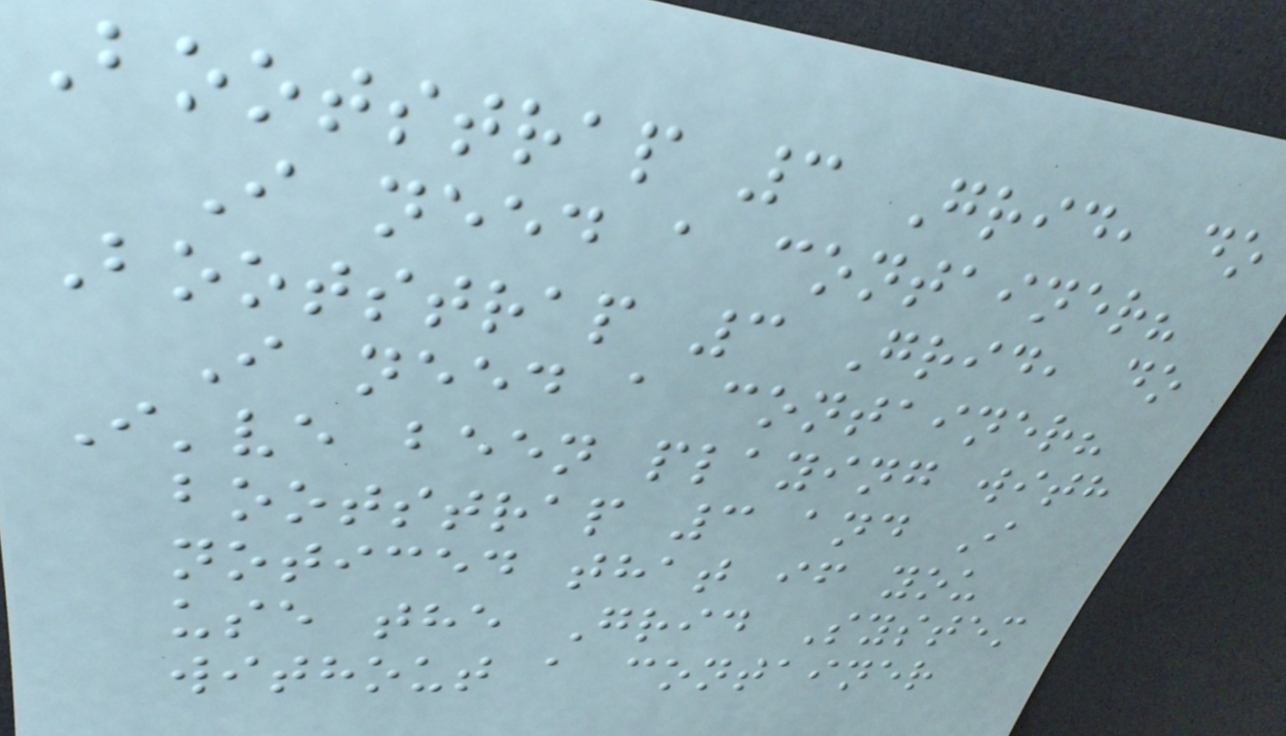Bootstrap 3 Grid, do
I need a container?
Bootstrap 3 Grid, do
I need a container?
I've been playing with
bootstrap 3 and I
noticed that if you
use the Grid System
without a container
